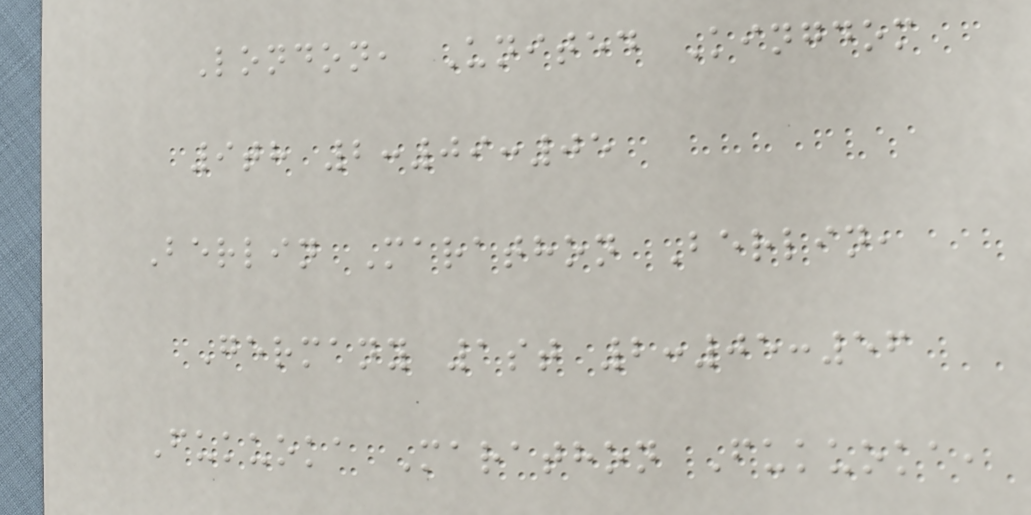London, United Kingdom
9th 2:09:05
Berlin Marathon Berlin,
Germany 1st 2:05:56
Fukuoka Marathon Fukuoka,
